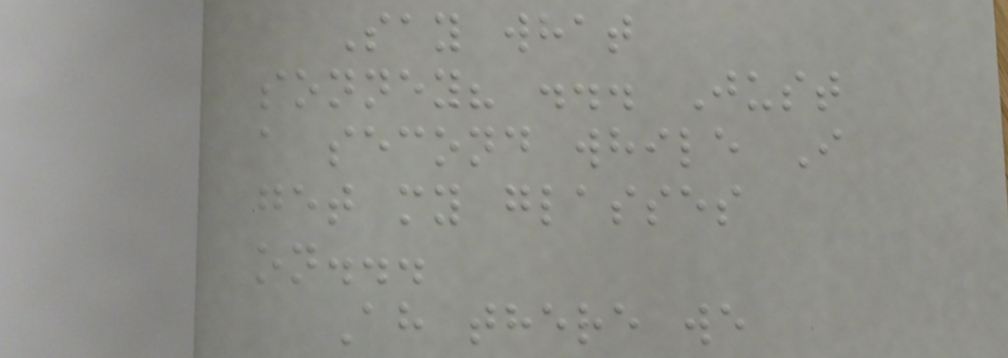Say what
sonney? ... Just
a second while I
get my glasses
on...
Ah there we
